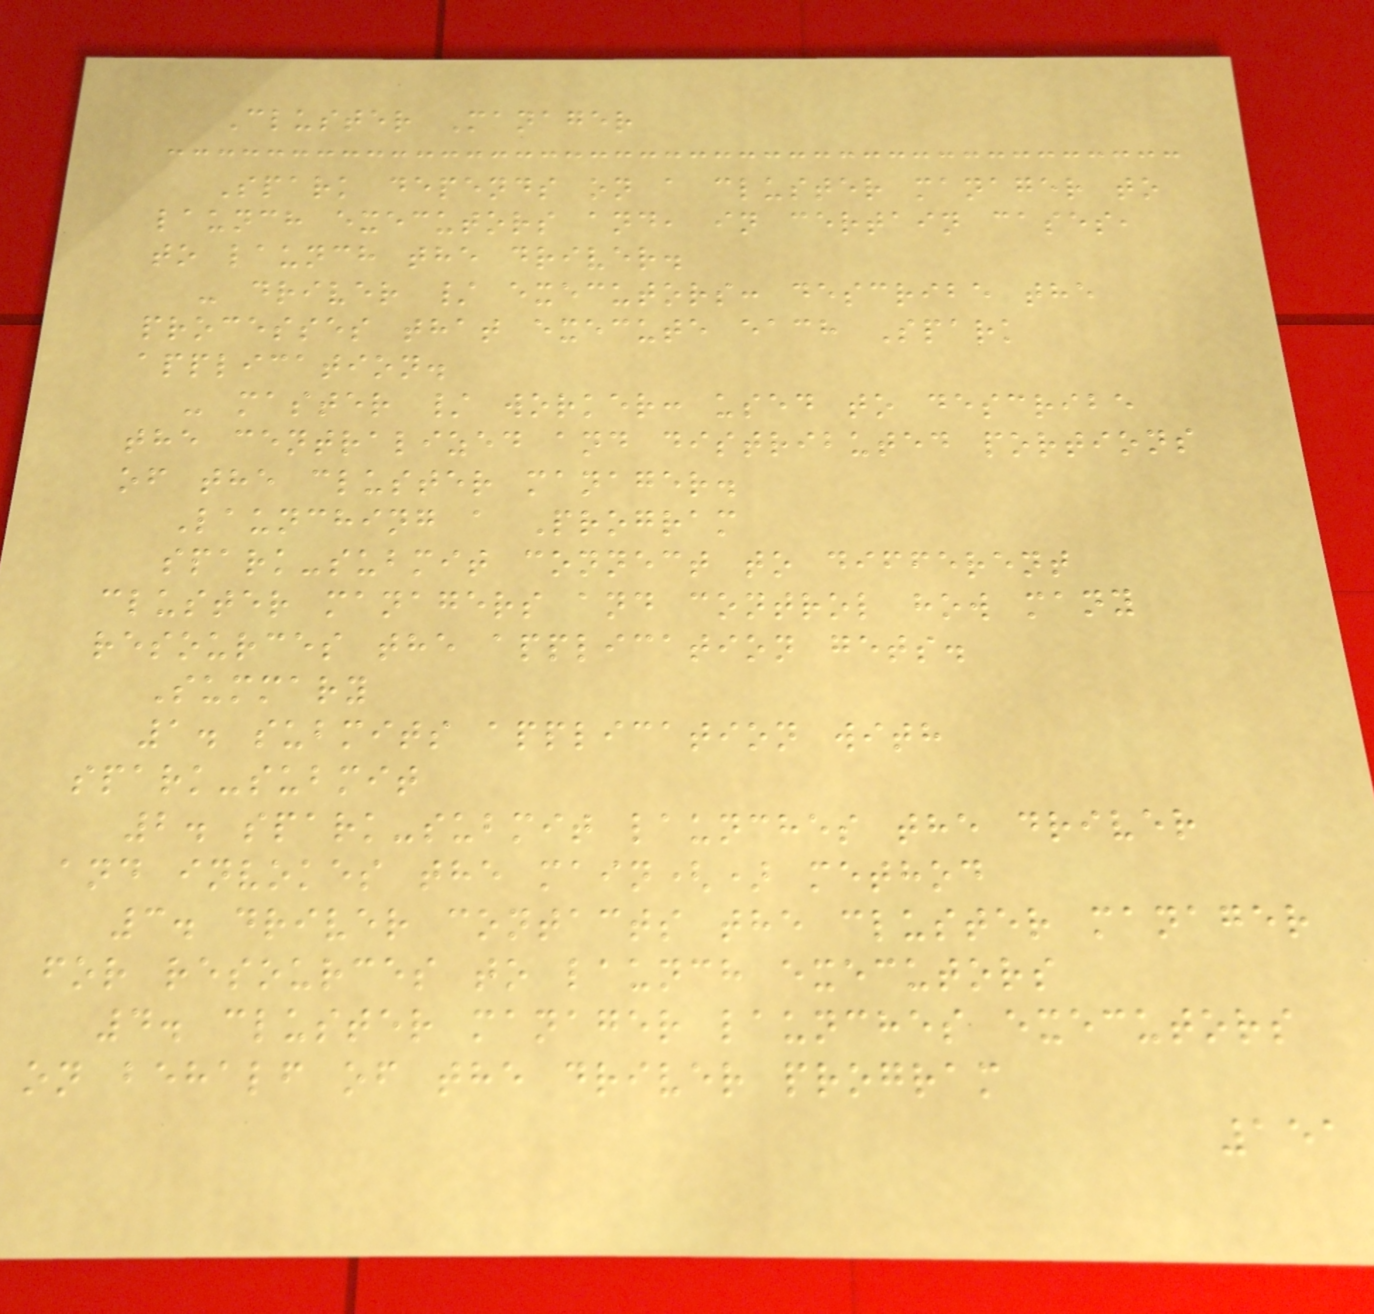Cluster Manager
Spark depends on a cluster manager to
launch executors and, in certain cases,
to launch the driver.
- driver / executors: describe the
processes that execute each Spark
application.
- master / worker: used to describe
the centralized and distributed portions
of the cluster manager.
Launching a Program
spark-submit connect to different
cluster managers and control how many
resources the application gets.
Summary
1. submits application with
spark-submit
2. spark-submit launches the driver
and invokes the main() method
3. driver contacts the cluster manager
for resources to launch executors
4. cluster manager launches executors
on behalf of the driver program
151
